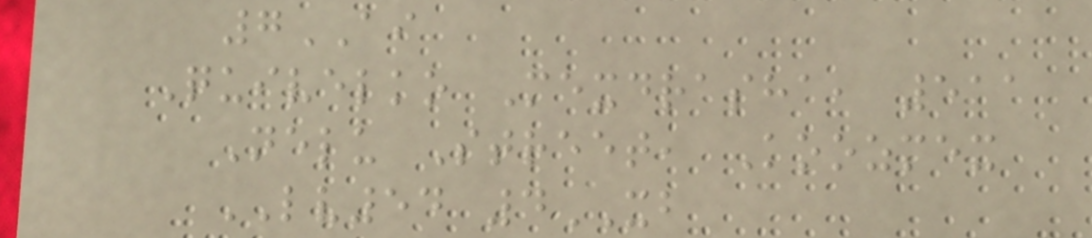7AI
Quivelko Mexdrasha, 511
Nelu Street, Koozmex
LV54 4XB
